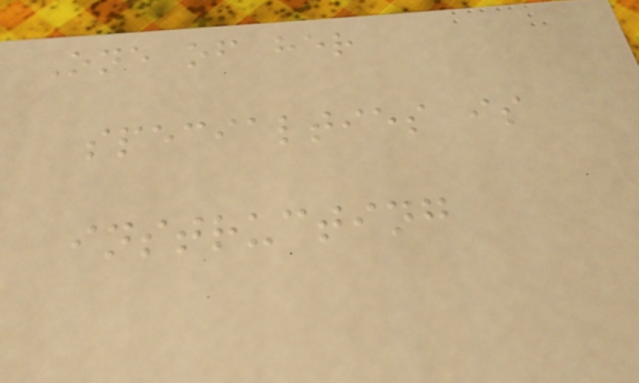One of her
specialties is
instructing
